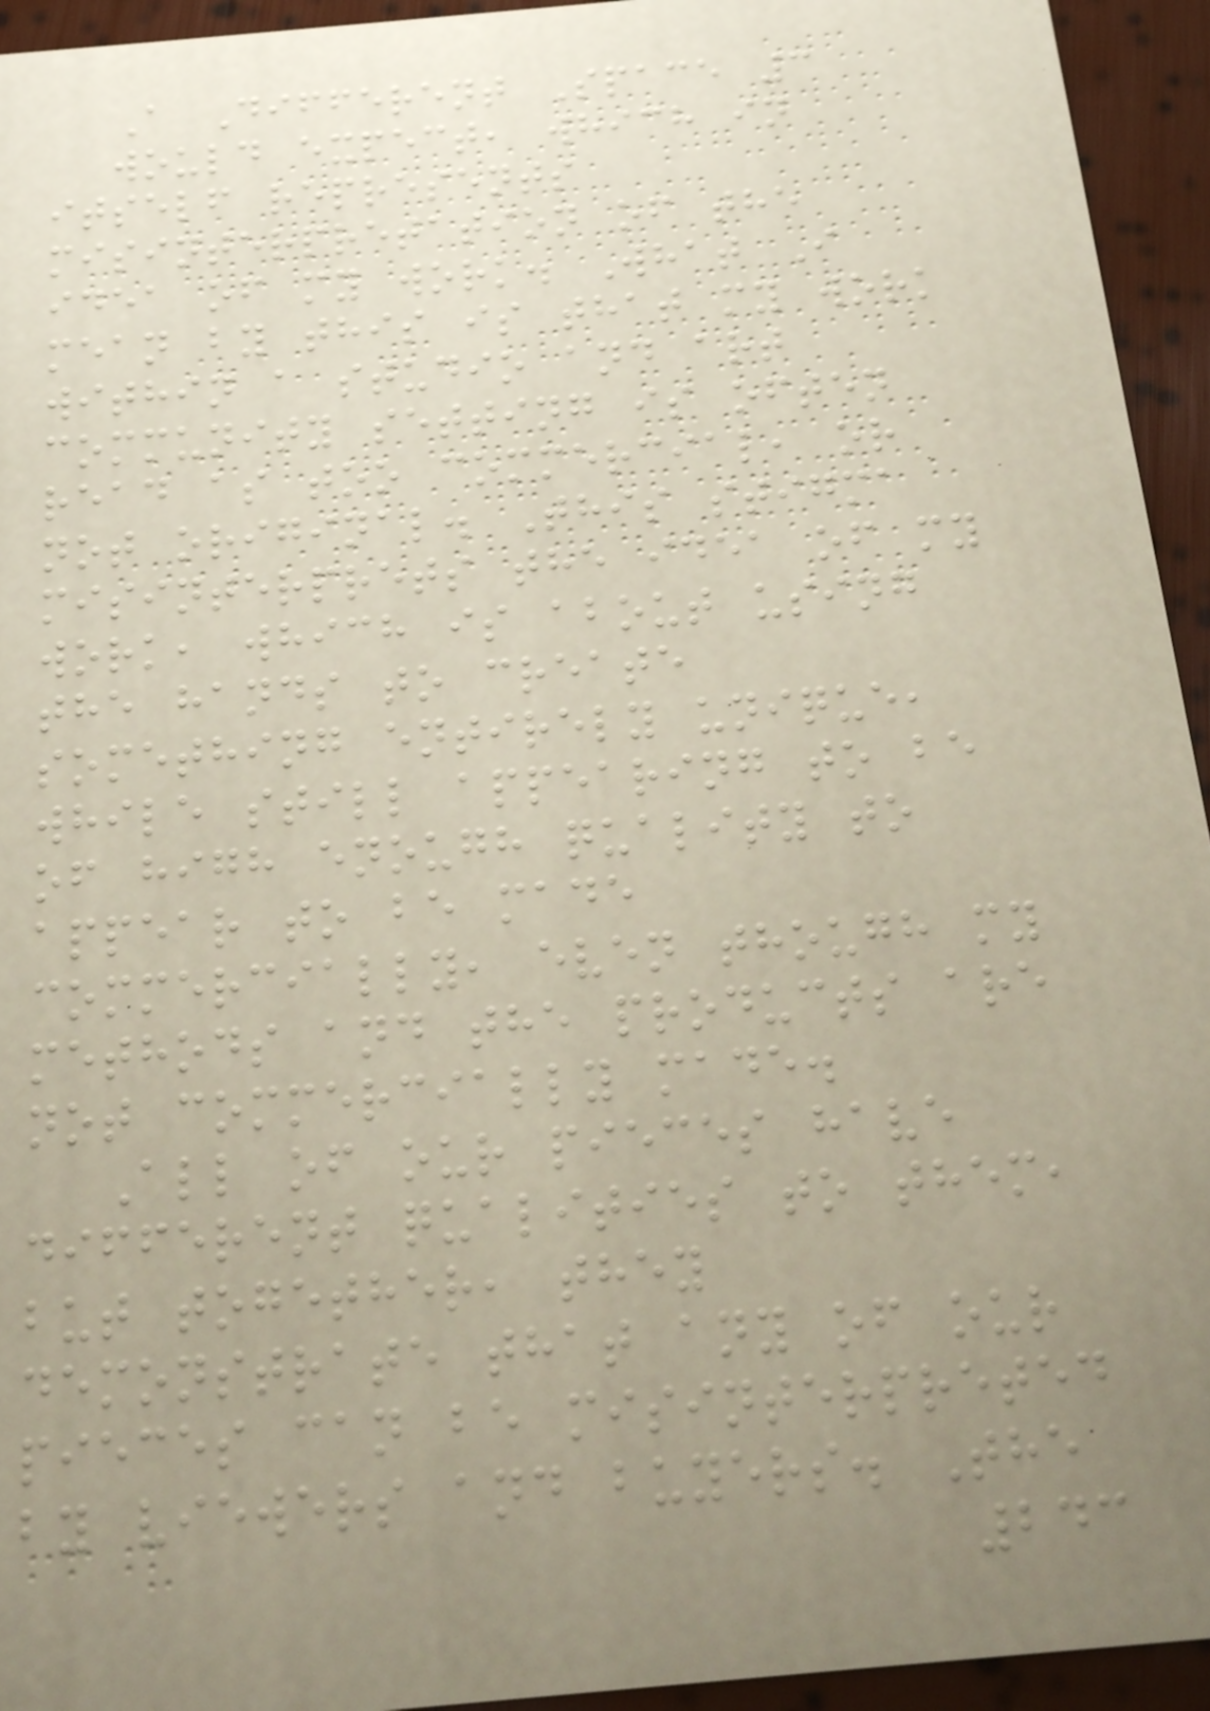A Different Space 3
would expect, which in
itself represents
misinterpretation of the
idea of my work. What I
mean by this is that my work
within a studio and art
community setting is often
read as too commercial, or
not original. This stigma
misinterprets the idea of my
work, which is about using
the hands to create
something entirely unique,
while still appearing to be
of high enough quality to
appear to be made
commercially, even though my
methods and the products are
not commercially made.
All of our pieces have
different qualities to them,
but together, they
demonstrate that any of our
pieces can be misinterpreted
by viewers and buyers. The
243
